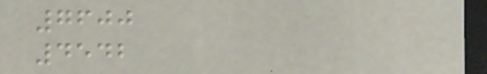7600
4542
